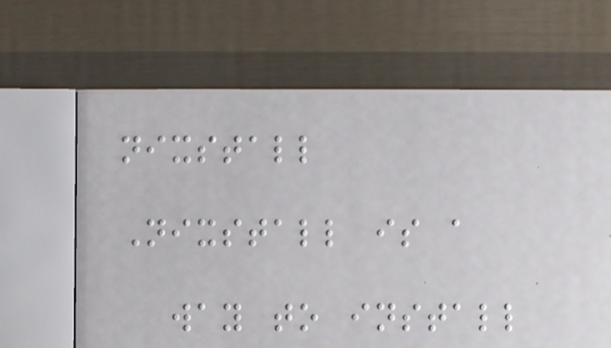nixstall
Nixstall is a
way to install
